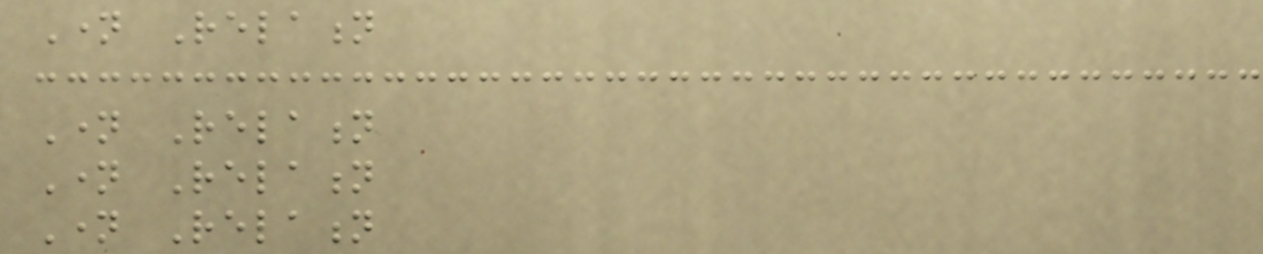Name Relation
Name Relation
Name Relation
Name Relation
